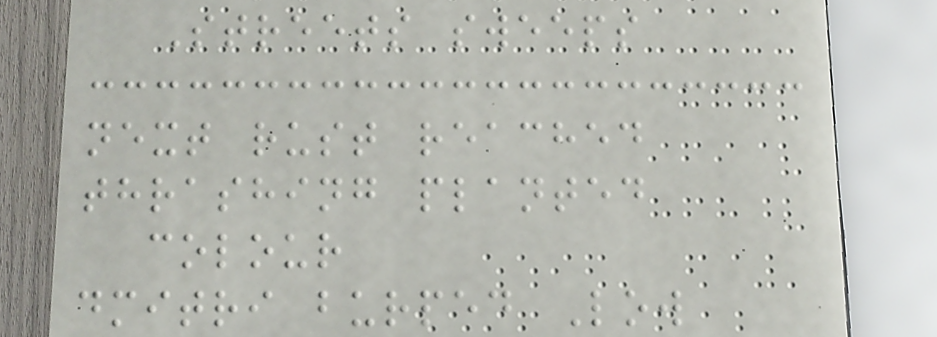Streets sweeps
next rust reached
thrashing planted
colour
dmitri burped Low
